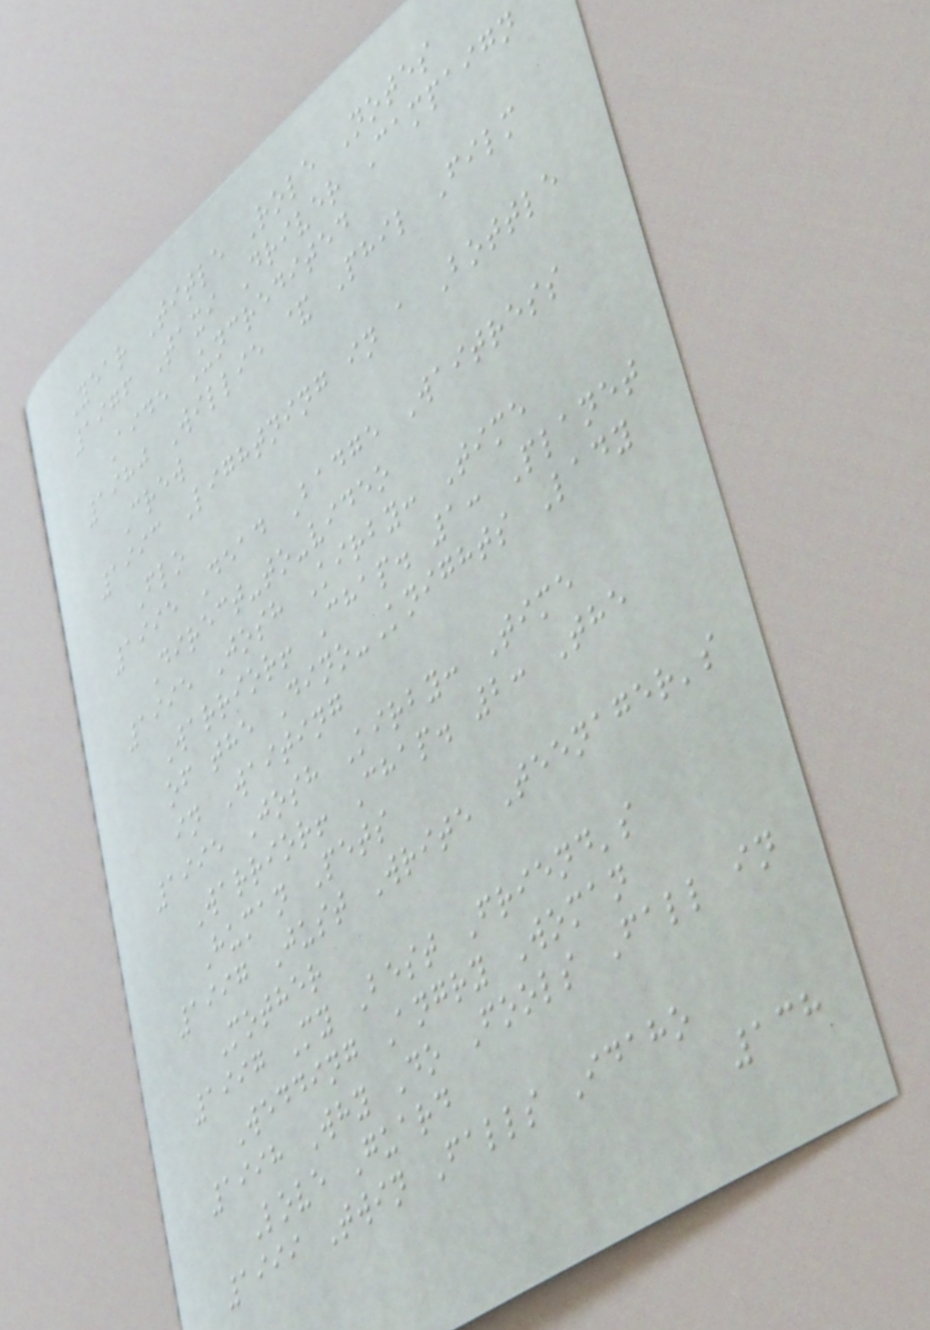Year Title Role Notes
1976 Taxi Driver Campaign
Aide Uncredited
1980 Willie & Phil Film
Crew
1993 Lightning in a Bottle
Flo
1995 Dead Badge Waitress
Direct-to-video
1995 Josh Kirby: Time
Warrior! Chap. 1: Planet
of the Dino-Knights Lady
in Waiting
1995 Josh Kirby: Time
Warrior! Chap. 2: The
Human Pets
1997 Just Write Teenager's
Mother
1997 My Best Friend's
Wedding Angry Woman
1998 Why Do Fools Fall in
Love Guard
1999 Twin Falls Idaho
138
